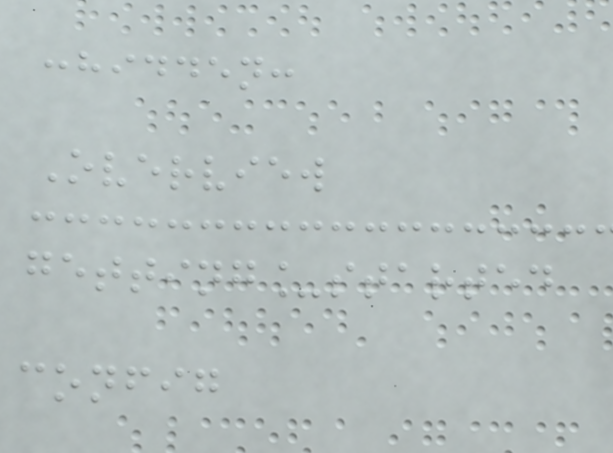:hidden:
Overview
getting_started
config
